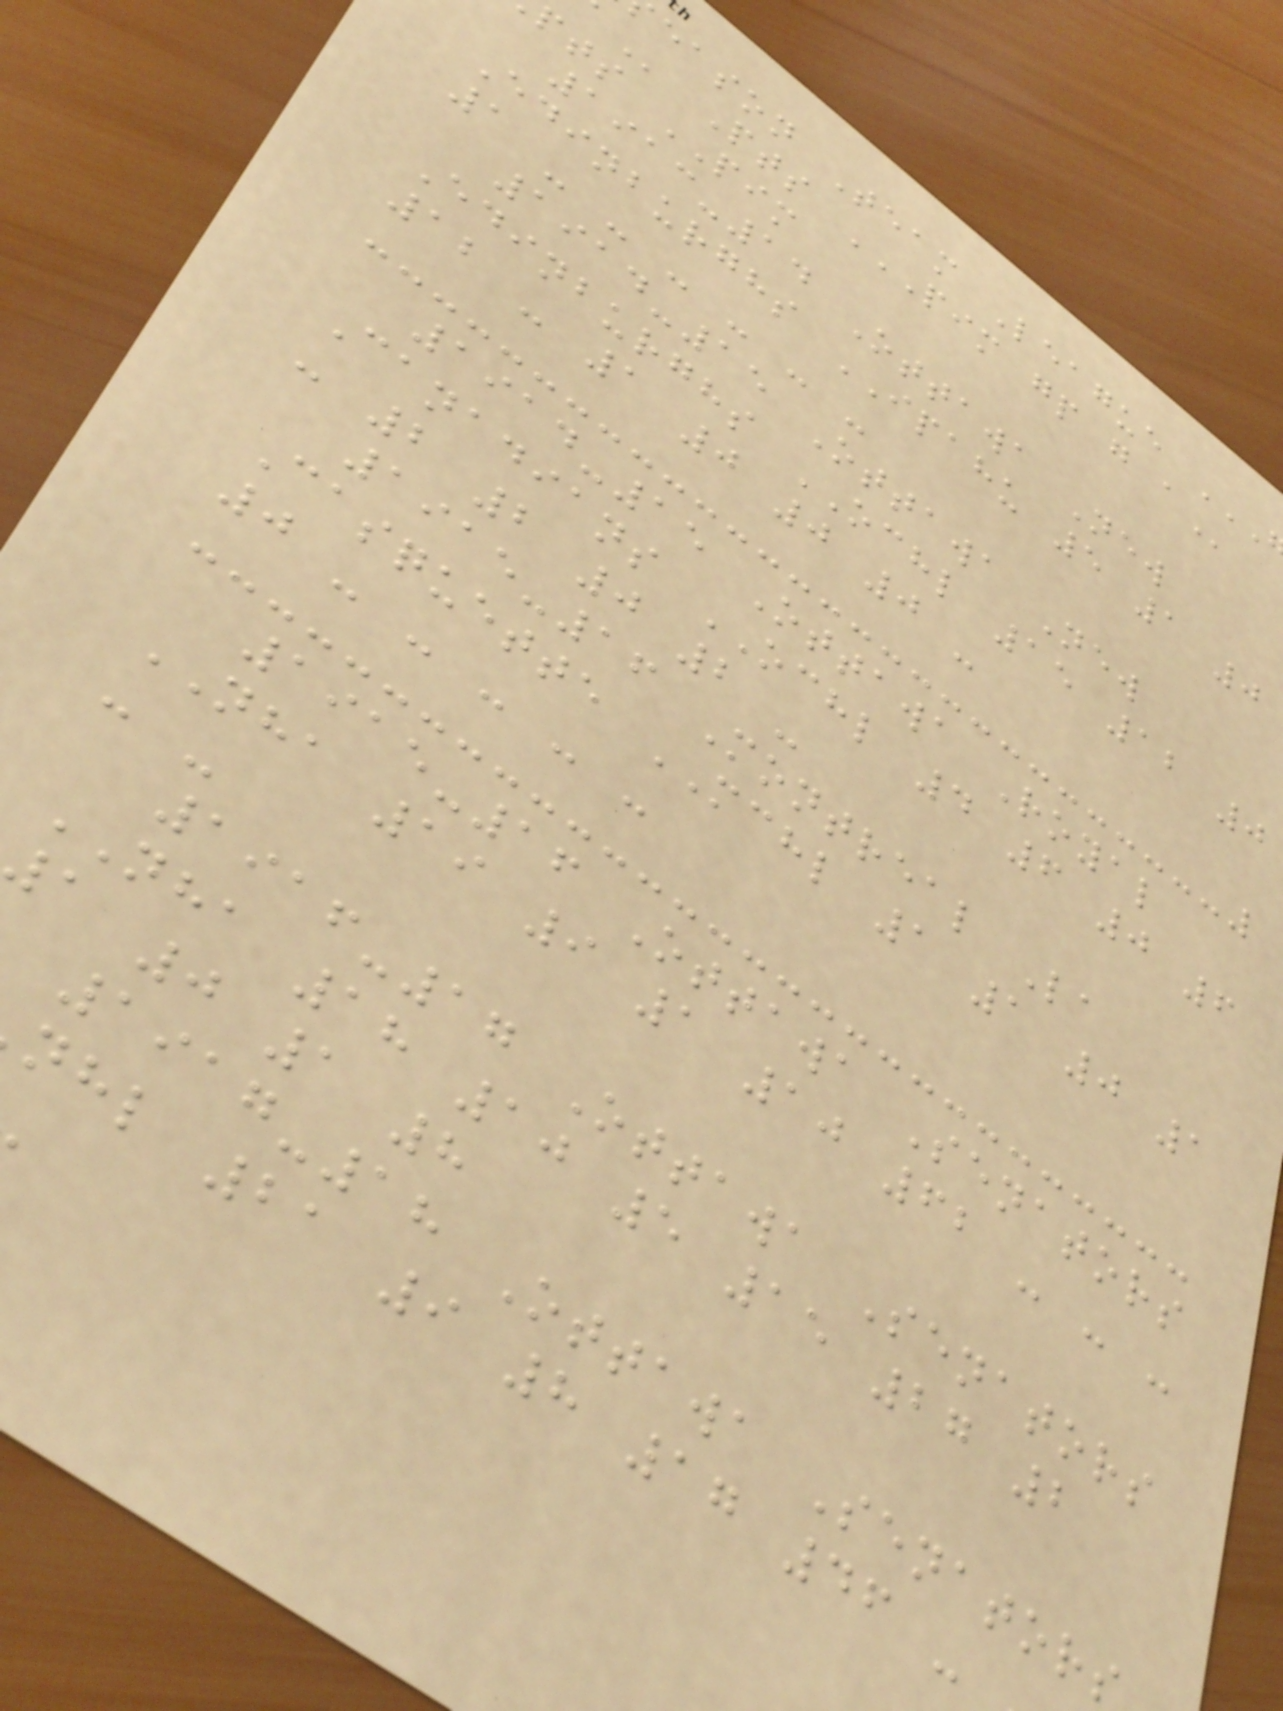eason Team League
pts PIM
1913-14 Ottawa New
Edinburghs IPAHU 5 1 0
1 - - - - - -
1914-15 Ottawa New
Edinburghs OCHL 15 12 0
12 - 1 0 0 0 -
1914-15 Ottawa Royal
Canadians OCHL 4 6 0 6
- 2 2 0 2 -
1915-16 Montreal La
Casquette MCHL 1 1 0 1
0 - - - - -
1915-16 Ottawa Senators
NHA 19 9 1 10 62 - - -
- -
1916-17 Ottawa Senators
NHA 18 10 5 15 27 2
1 0 1 8
1917-18 Ottawa Senators
nhl 21 9 8 17 46 -
